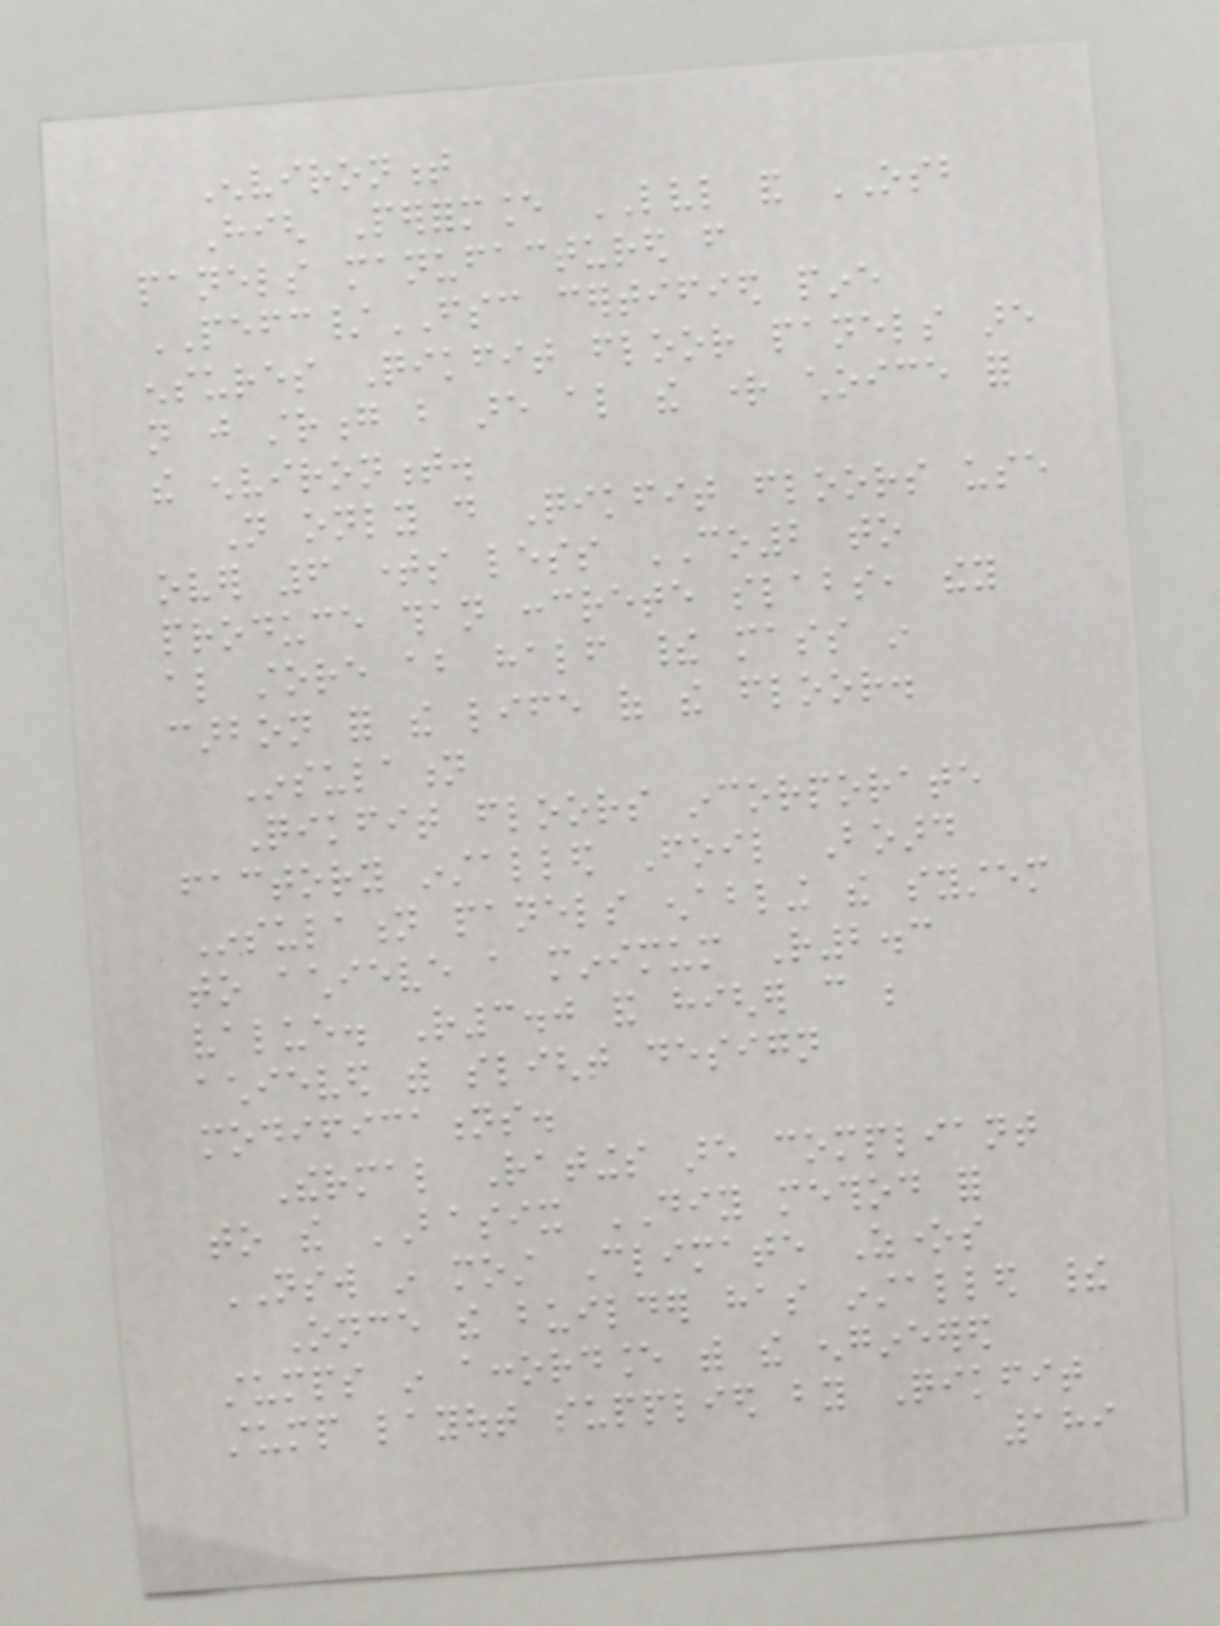Environment
High Performance LVL and OSB
panels manufactured from
PEFC/FSC certified pine
ensures Qikfit floor panels are
not just strong but are also the right choice for
the environment.
Not only do Qikfit floors use
over 6 times less CO2 to
produce than concrete slabs, they
also store about half their mass in
carbon for the life of the floor.
Insulation
Qikfit floors incorporate
factory installed Foil Board
Insulation panels enabling the system
to achieve a minimum R2.3
value. R3.0 and higher can be
achieved with slight design
modifications.
Thermal Ratings are compliant
to the BASIX DIY method for
NSW in most Climate Zones
Once the builder has installed their
stumps in accordance with the engineered
stump layout supplied by Qikfit
189
